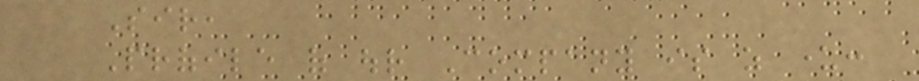Sir,
Profile of our Company is as under:
